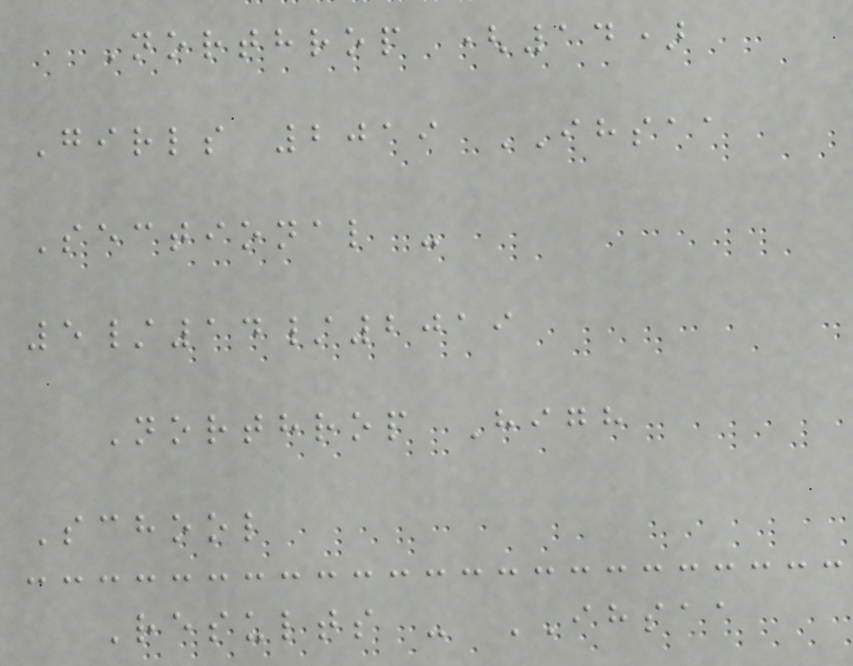Northrop (14)
Girls 2019 IHSAA
Sectional -
5/14/2019
Northrop High
School
Results - IHSAA
